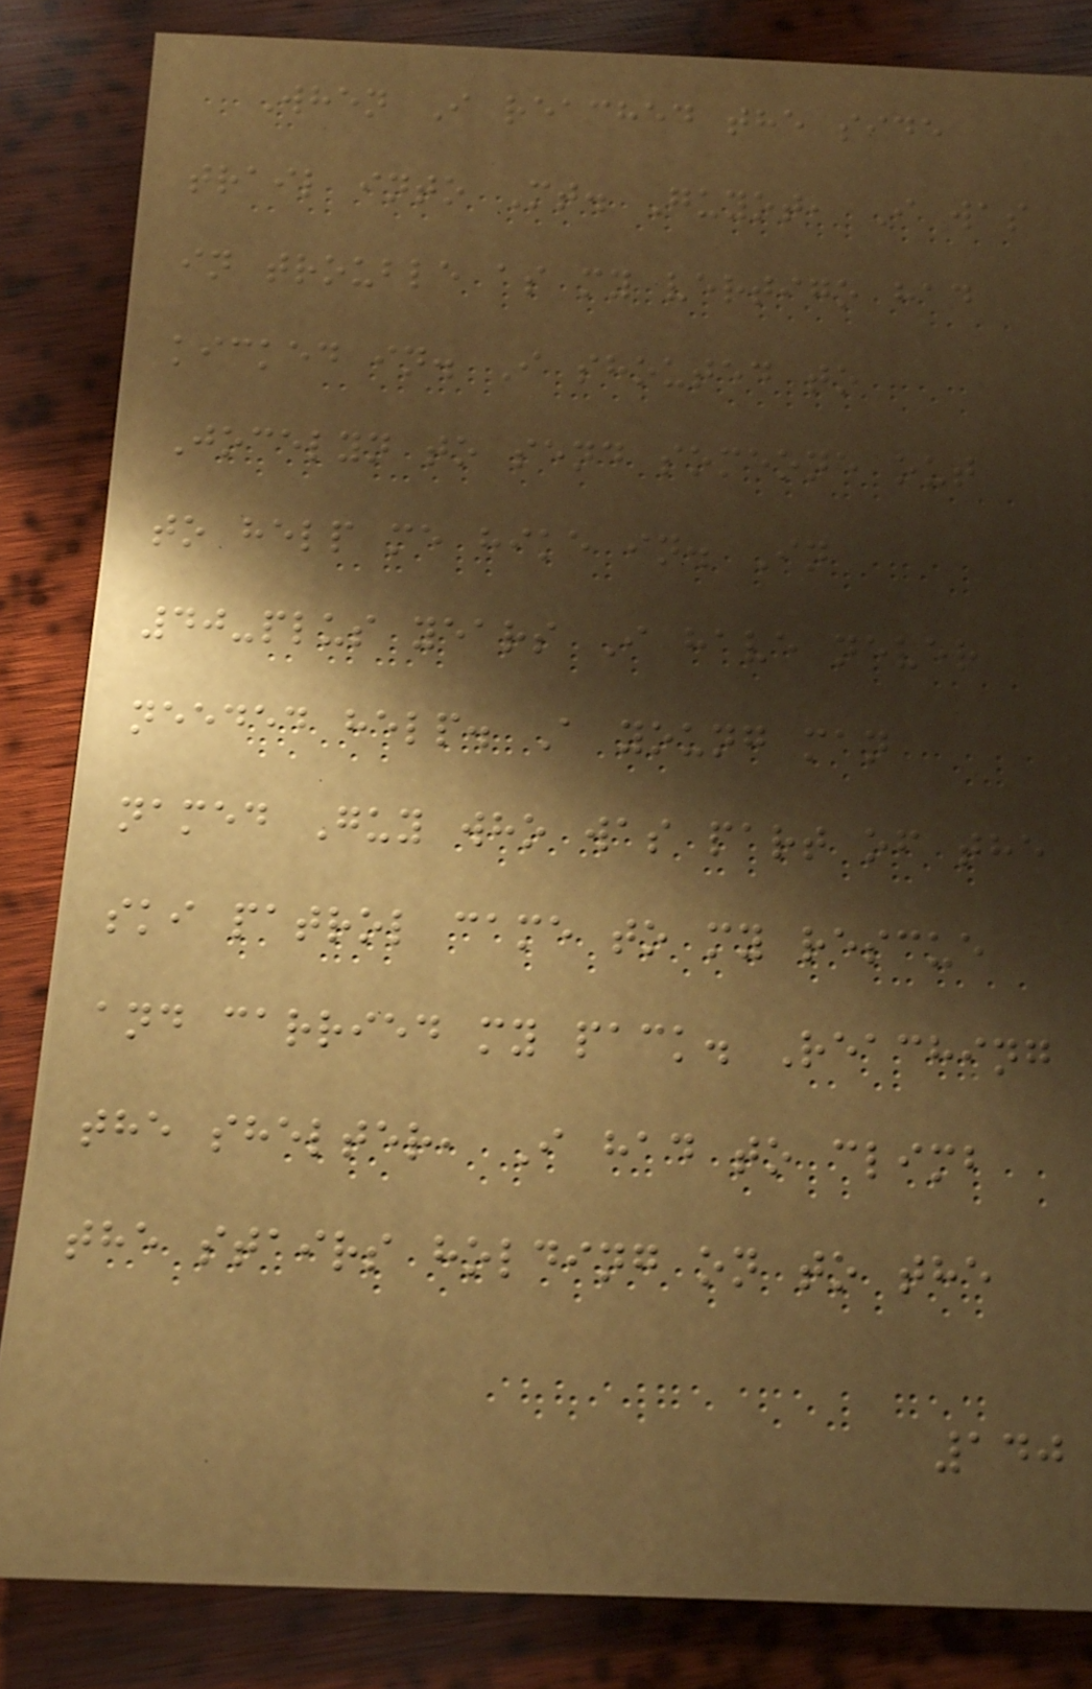When I reached the side
trail into Mt. Guyot, I was
in trouble as my vertigo had
kicked in. I shouted to
Jocelyn to send someone out
to help me hike in. In
40-plus years I have never
needed help. A young man
named Guy who was part of the
ski patrol came to my rescue
and carried my pack. Reaching
the shelter, I had to climb
the stairs holding on to the
140
